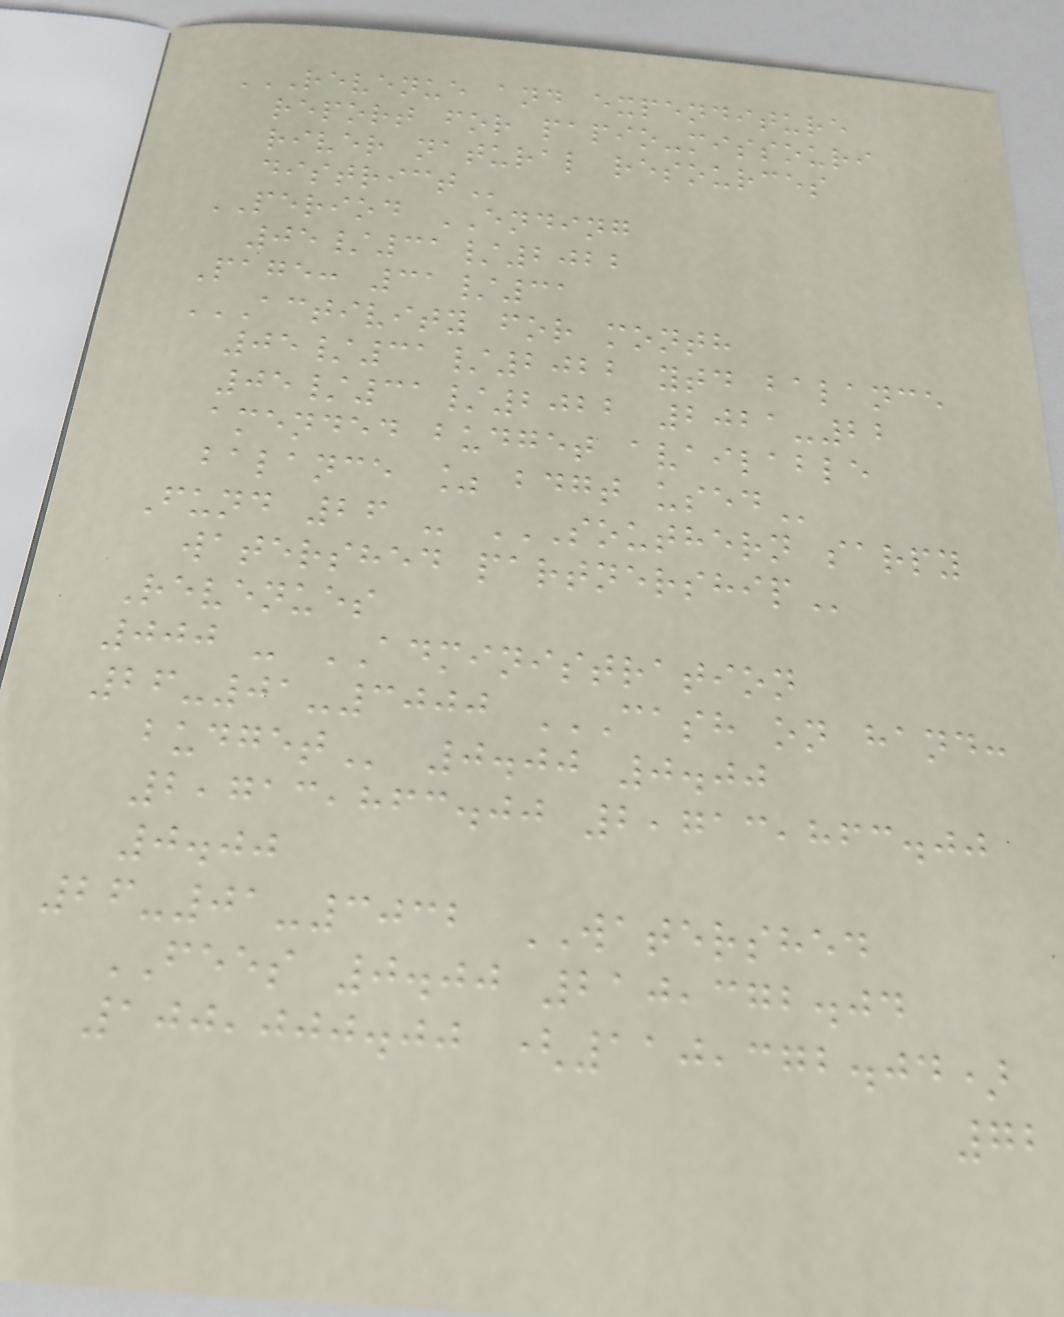REVENUE AND EXPENDITURE
REPORT FOR PAPIO-MISSOURI
RIVER NATURAL RESOURCES
DISTRICT
PERIOD ENDING
05/31/2022
Page: 31/31
ACTIVITY FOR MONTH
05/31/2022 YTD BALANCE
05/31/2022 2021-22
AMENDED BUDGET AVAILABLE
BALANCE % BDGT USED
Fund 26 - SOUTHERN SARPY
WATERSHED PARTNERSHIP
Revenues
000 - ADMINISTRATION
26-01-3000 CASH ON HAND:
BUDGET 0.00 0.00
2,713,863.00 2,713,863.00
0.00
26-01-3032 WATERSHED
FEES 0.00 210,372.04
100,000.00 (110,372.04)
72
